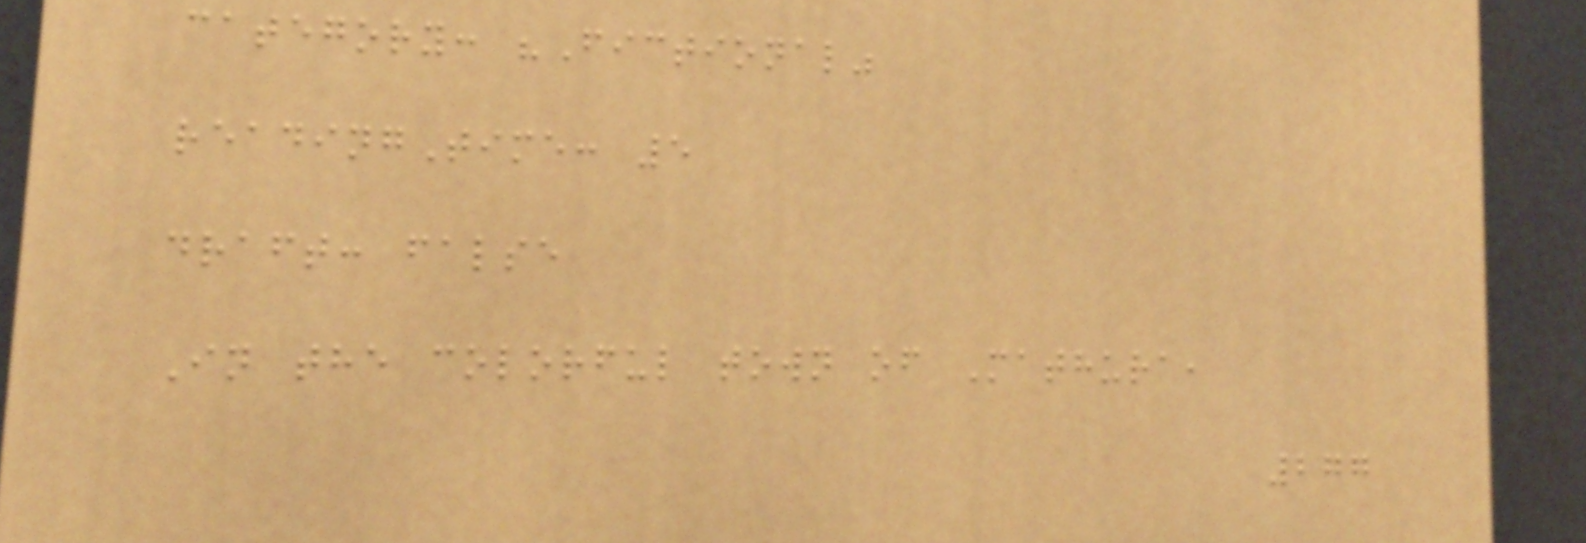category: "Fictional"
readingTime: 5
draft: false
In the colorful town of Mathura,
277
